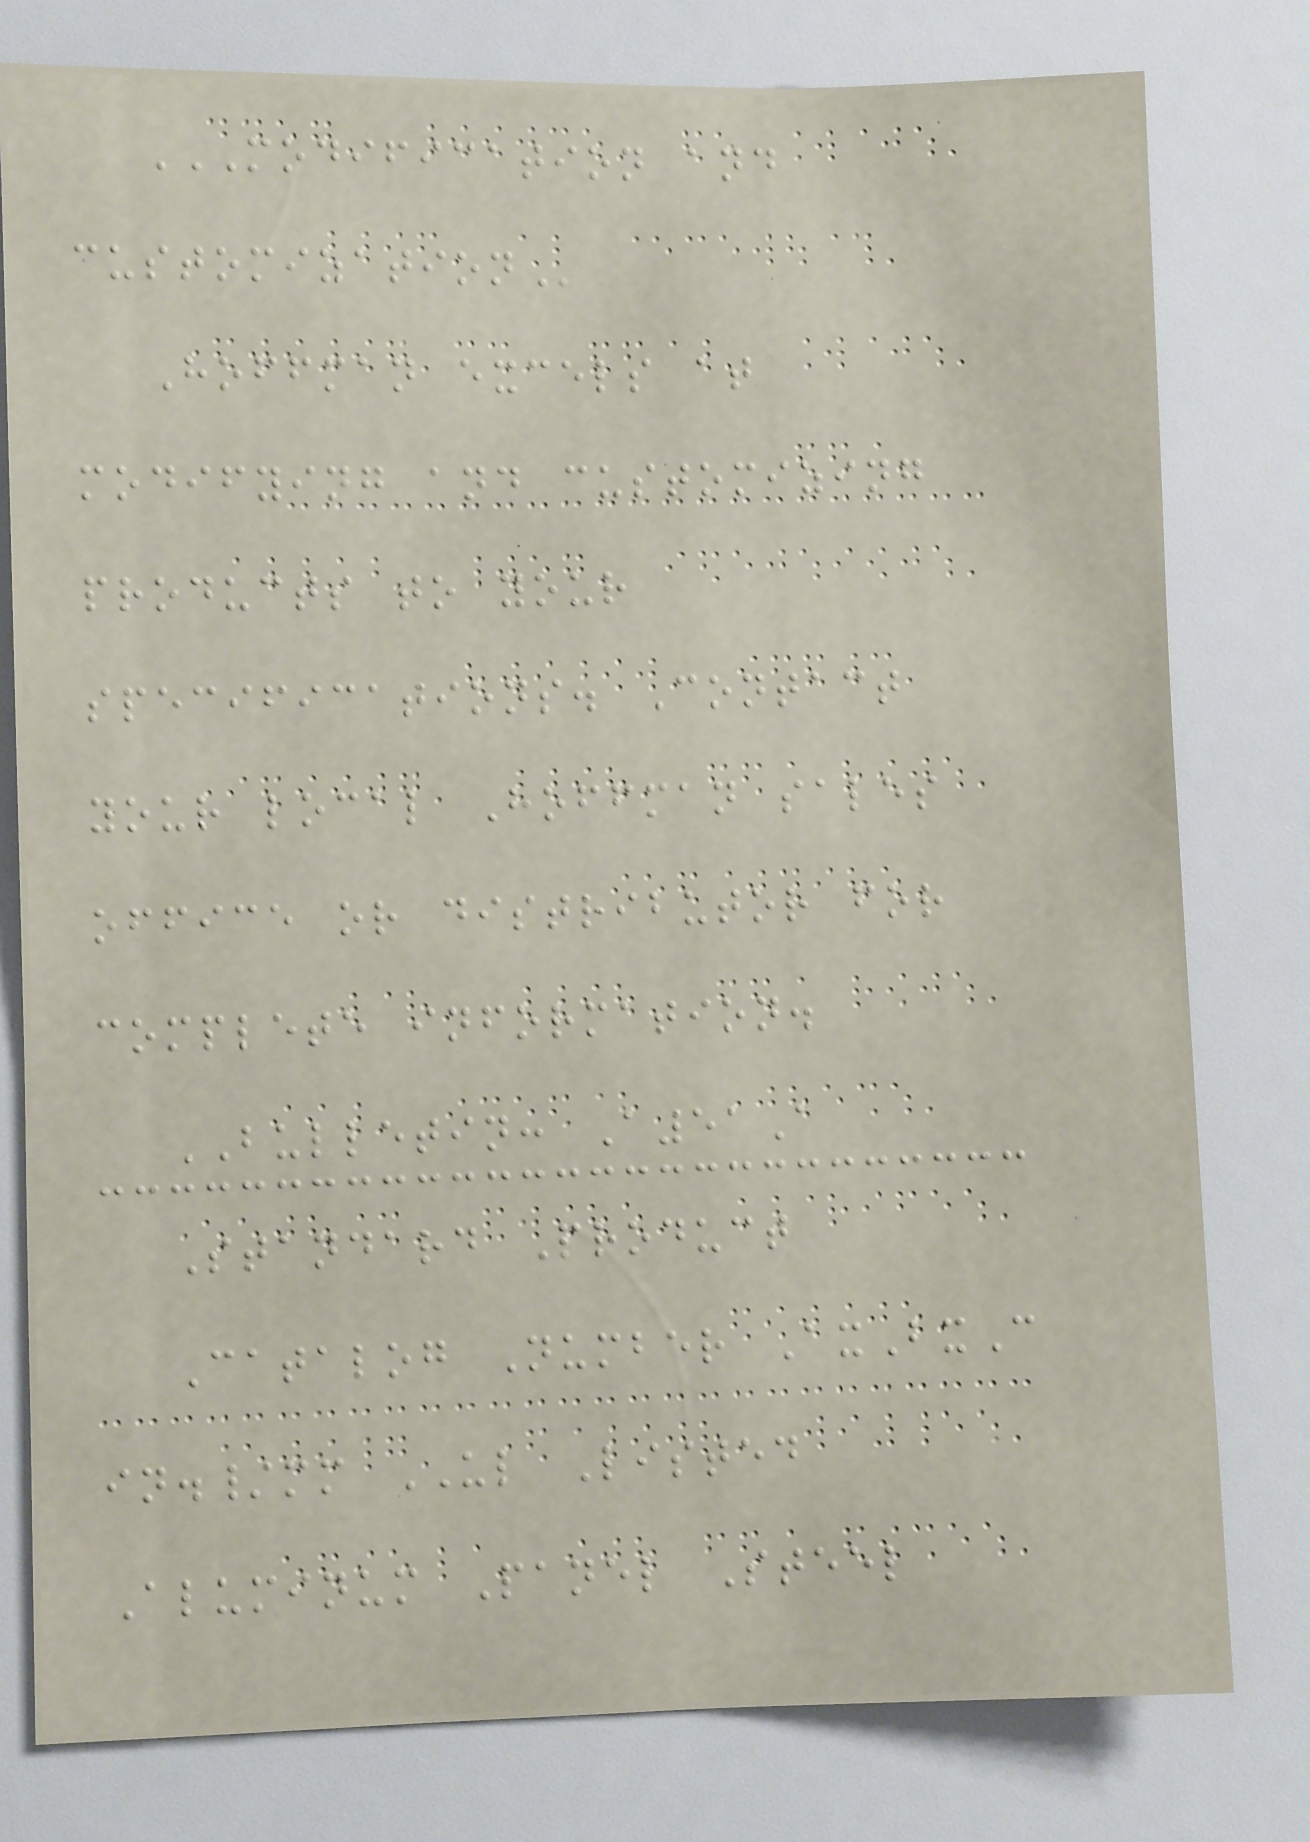MODIFICATION AND
CUSTOMIZATION
Hoffman excels at
modifying and customizing
products to your
specifications. Contact
your local Hoffman sales
office or distributor for
complete information.
BULLETIN: A51A
Standard Product
Catalog Number AxBxC
in./mm UL Listed
Aluminum Panel Steel
